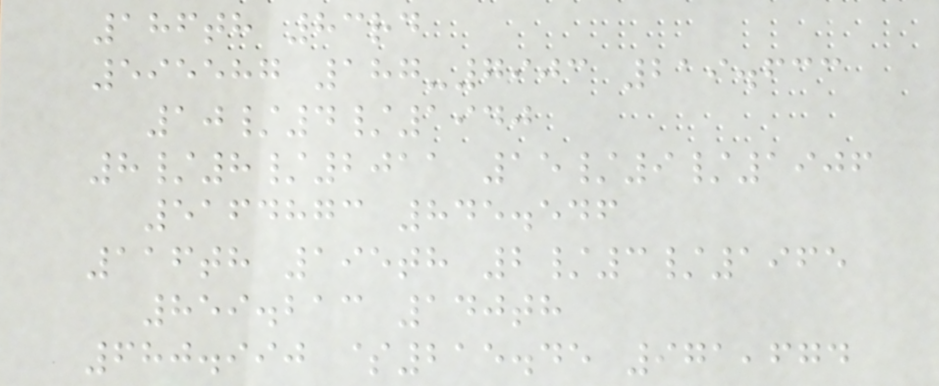186th 83rd
595587 187-7903 219.633
10/4/1940
8/8/2011 15/9/1906
5164873 845.546
116th 195th 2/3/1965
859.213 140th
680.990 $215.45 971,674
